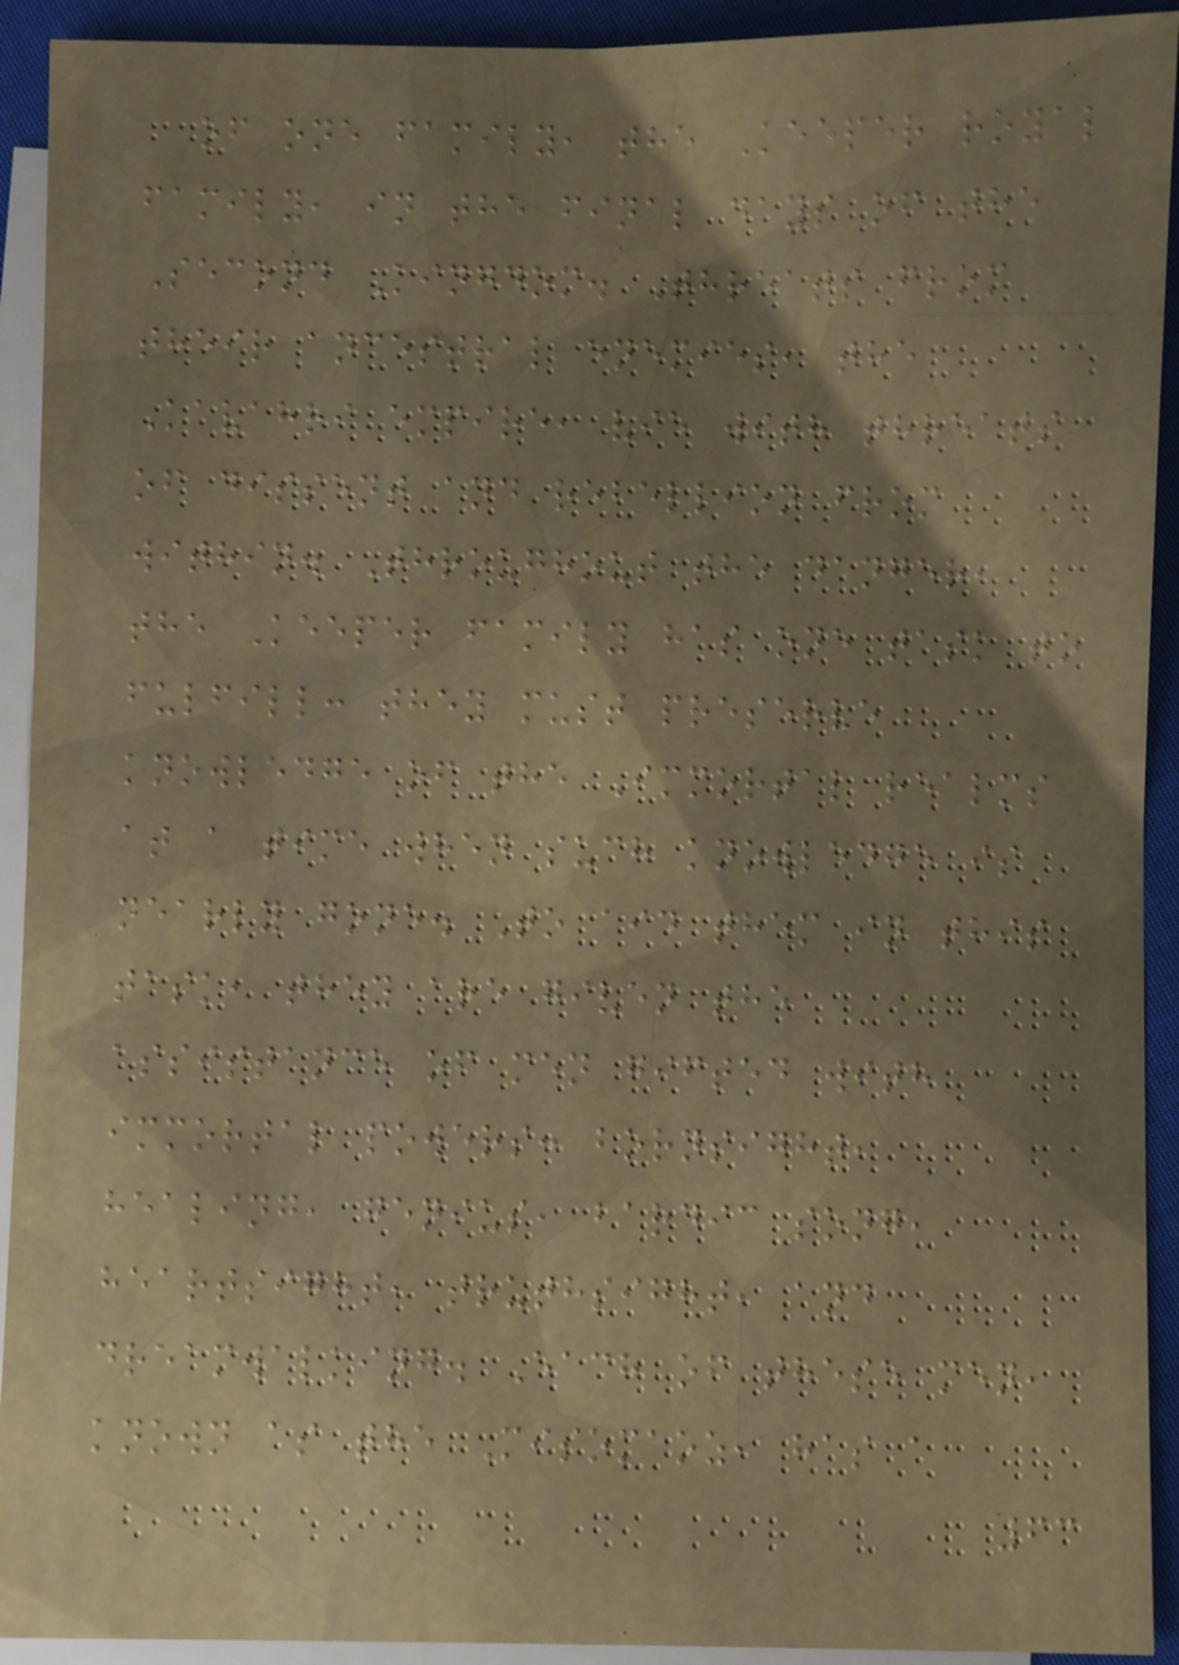of one family, the Keeper royal
family, in the final days of the
Second Kingdom. Threats from
their ancestral enemies, the
Kavahri empire, vie with threats
of dissent and rebellion from
within. Throughout the danger,
the Keeper family has one task to
fulfill: they must preserve
knowledge of the Immortal realms
at a time when such knowledge is
nearly gone. To aid them in this
task, they are given the
assistance of men gifted with
immortal powers: bornsight,
healing, genius, bardic song,
heartsight, truthsight, and
dreamwalking. Each of these men,
known as the Misomaoz, has a
63
